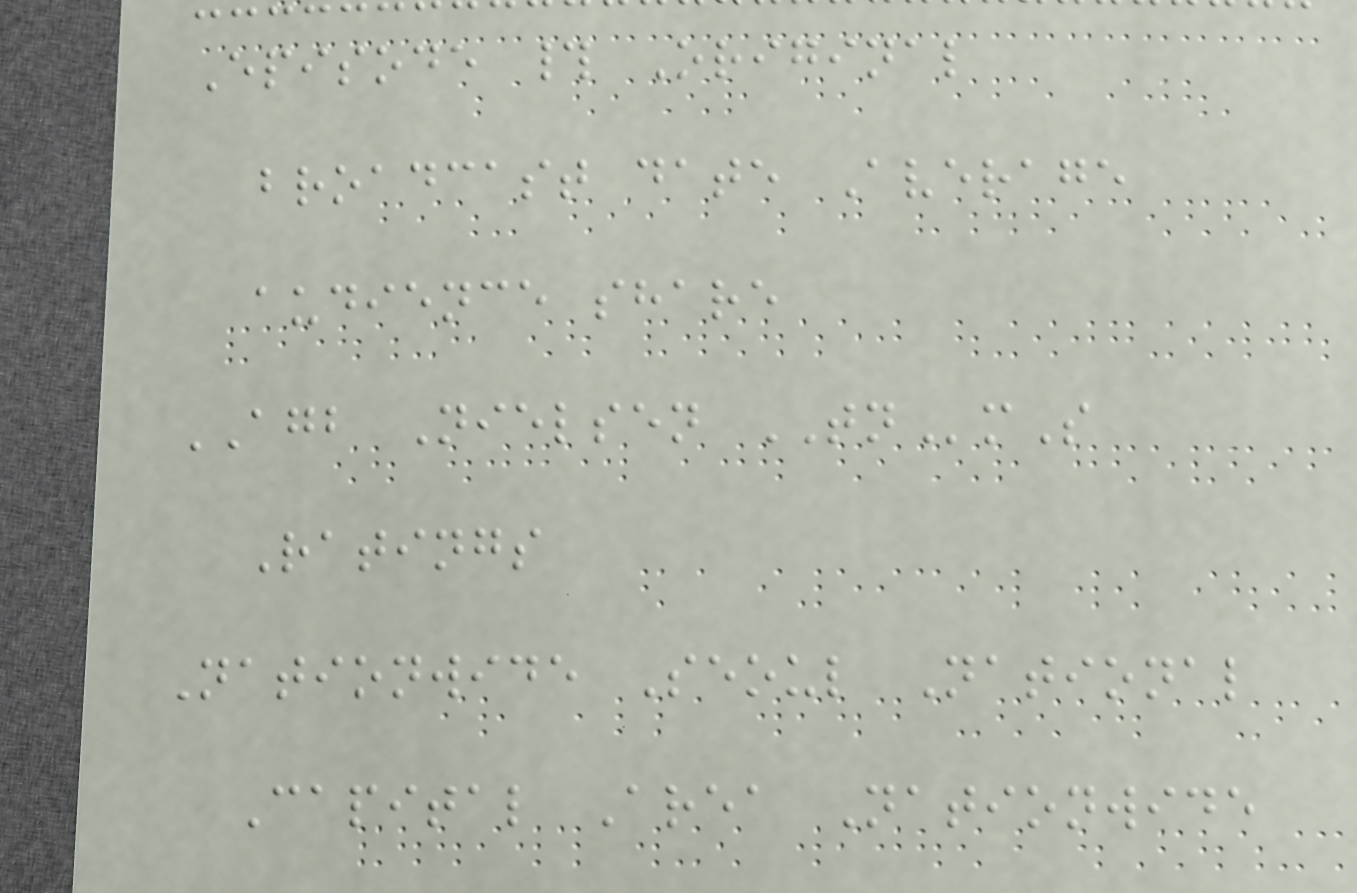Episode # Original
broadcast date Average
audience share
AGB Nielsen TNmS
Ratings
Nationwide Seoul National
Capital Area Nationwide
